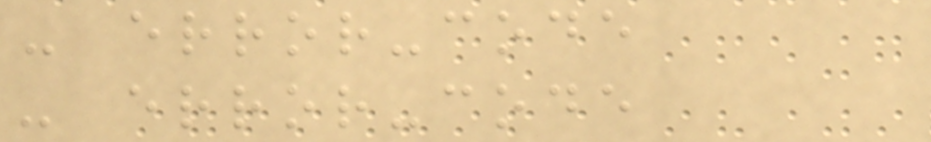- error-code
- error-code
